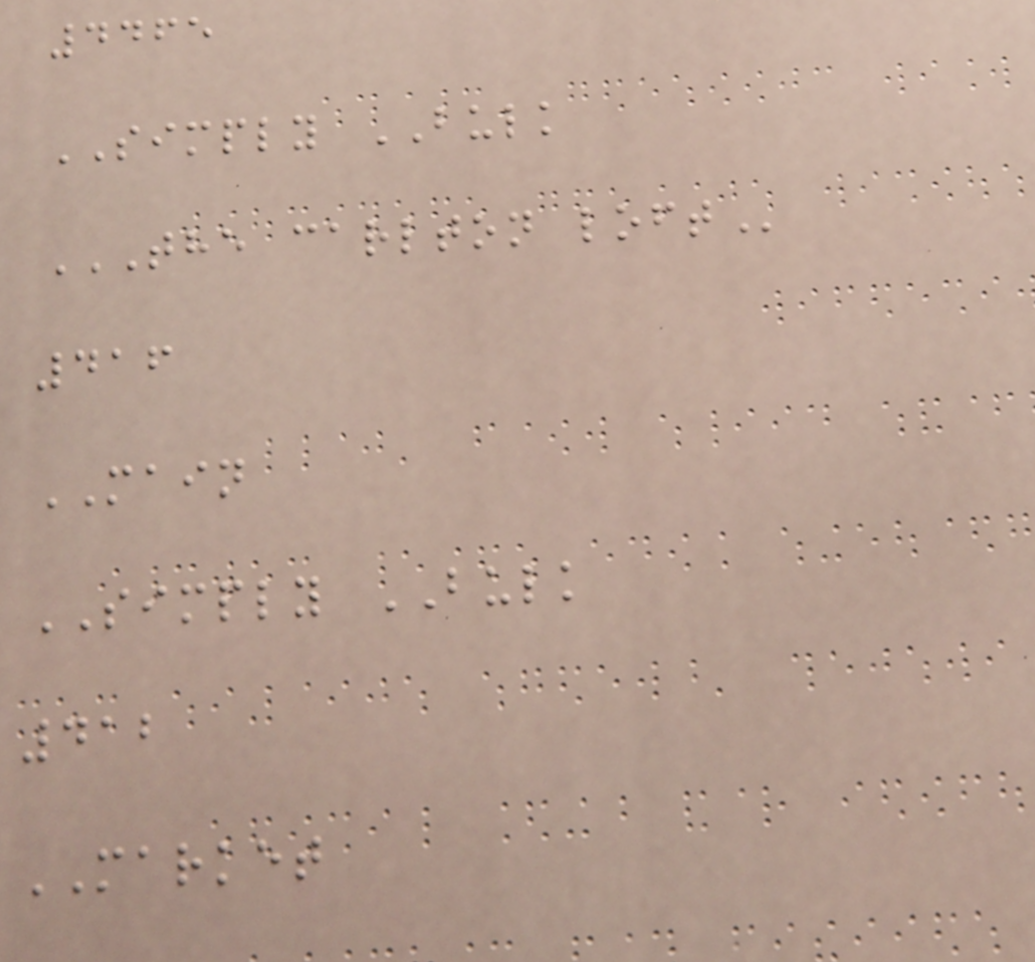4465
SIMPLY BULK
THE CARLTON LOFT
416
MAIN
SIMPLY BULK
412
MARKET
